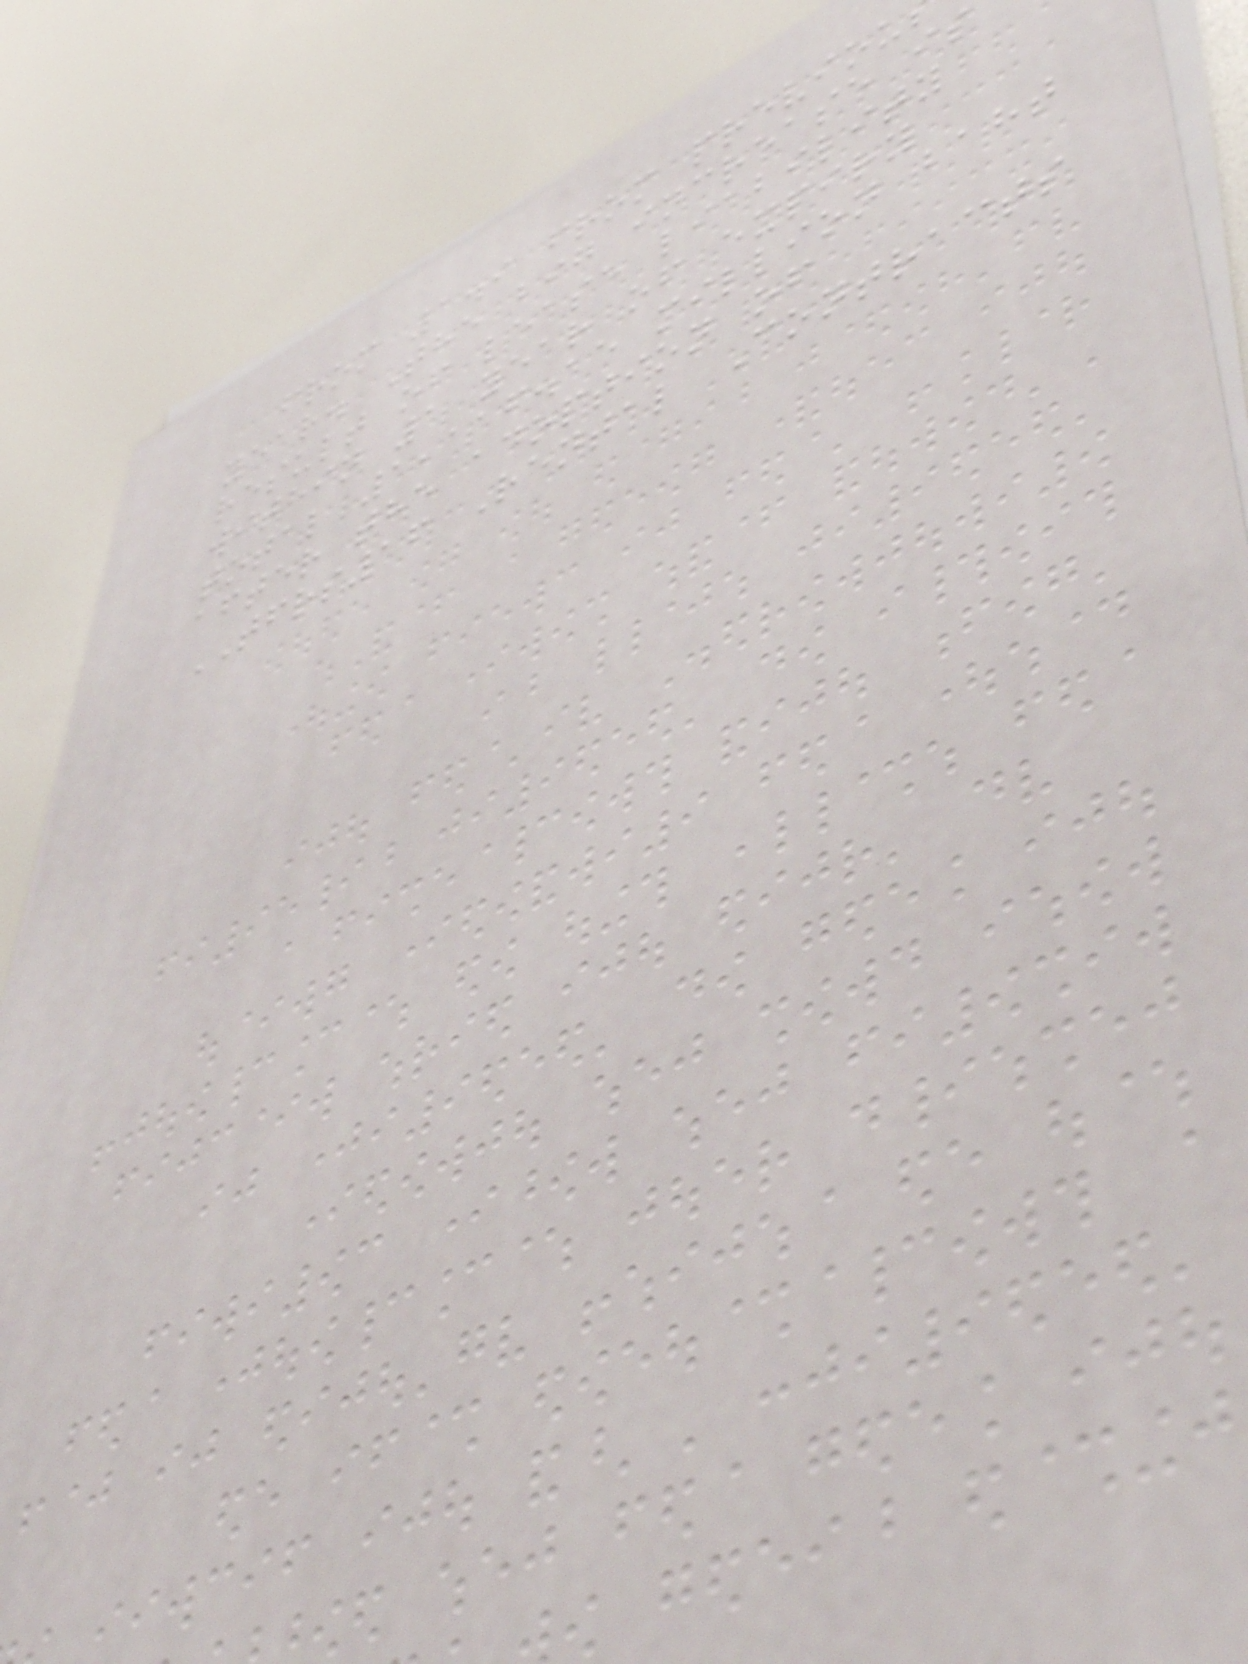from 1.9 from previou
year. The big increase is
result of lease liability
within 1 year of expiry
total 1,116.15 million baht
after the adoption of
TFRS16 Rental Contracts
